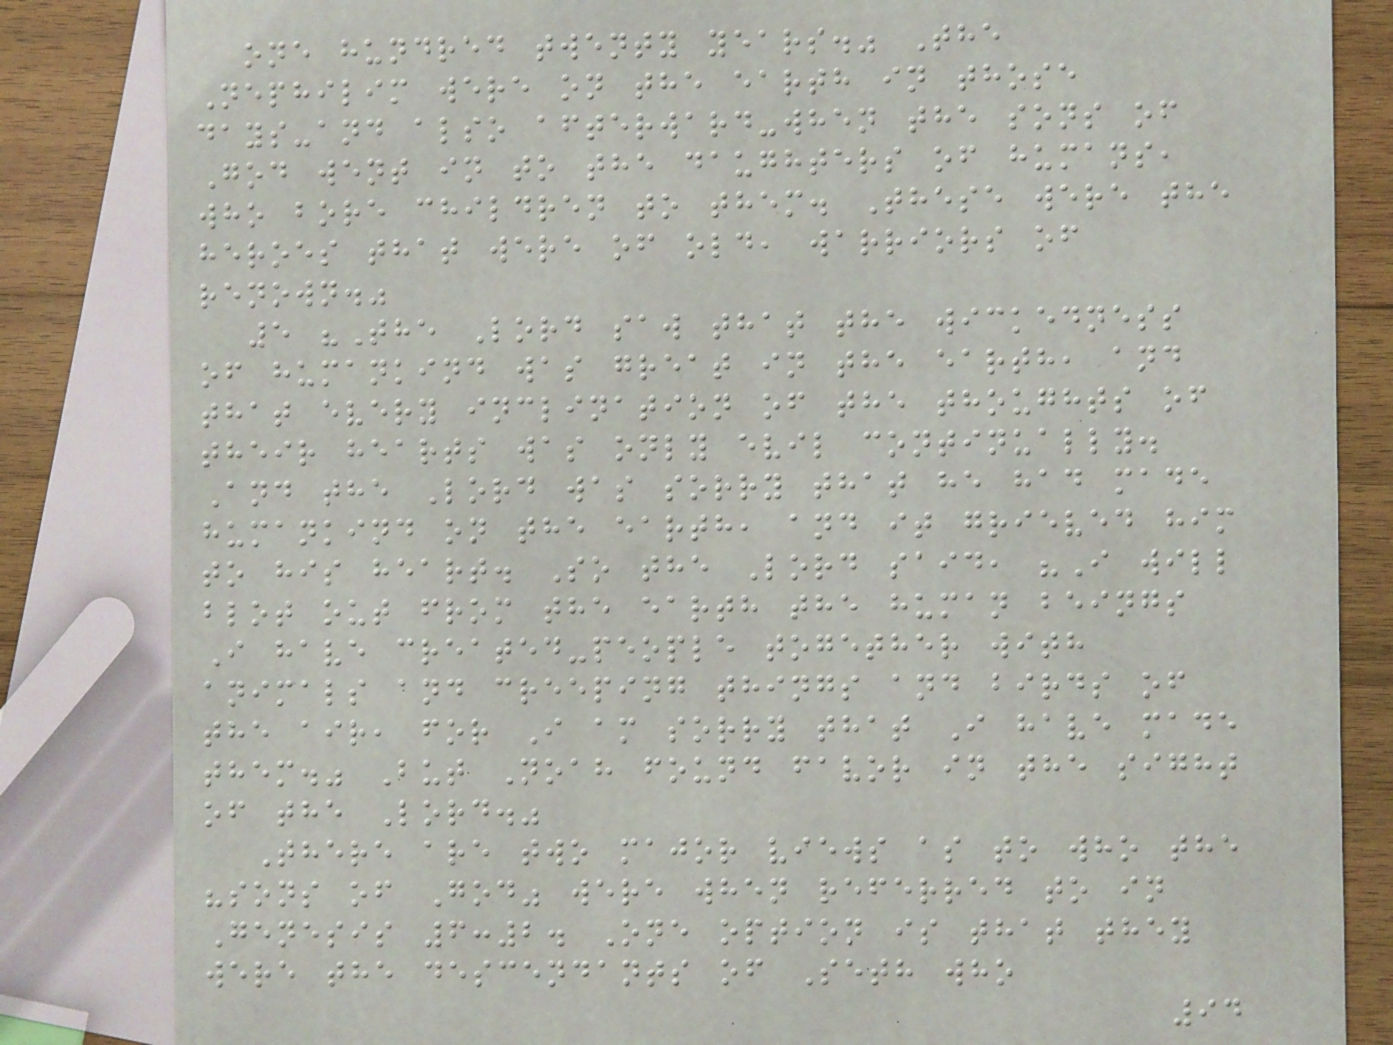one hundred twenty years." The
Nephilim were on the earth in those
days-and also afterward-when the sons of
God went in to the daughters of humans,
who bore children to them. These were the
heroes that were of old, warriors of
renown."
5 "The Lord saw that the wickedness
of humankind was great in the earth, and
that every inclination of the thoughts of
their hearts was only evil continually.
And the Lord was sorry that he had made
humankind on the earth, and it grieved him
to his heart. So the Lord said, "I will
blot out from the earth the human beings
I have created-people together with
animals and creeping things and birds of
the air, for I am sorry that I have made
them." But Noah found favor in the sight
of the Lord."
There are two major views as to who the
"sons of God" were when referred to in
Genesis 6:2. One option is that they
were the descendants of Seth who
94
